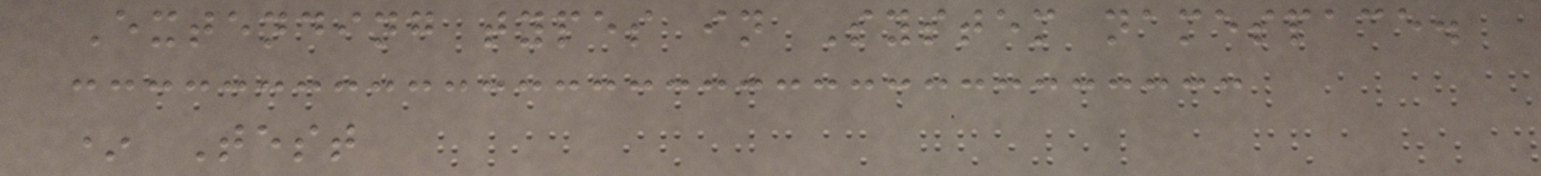Extending types in System namespace.
* Test
